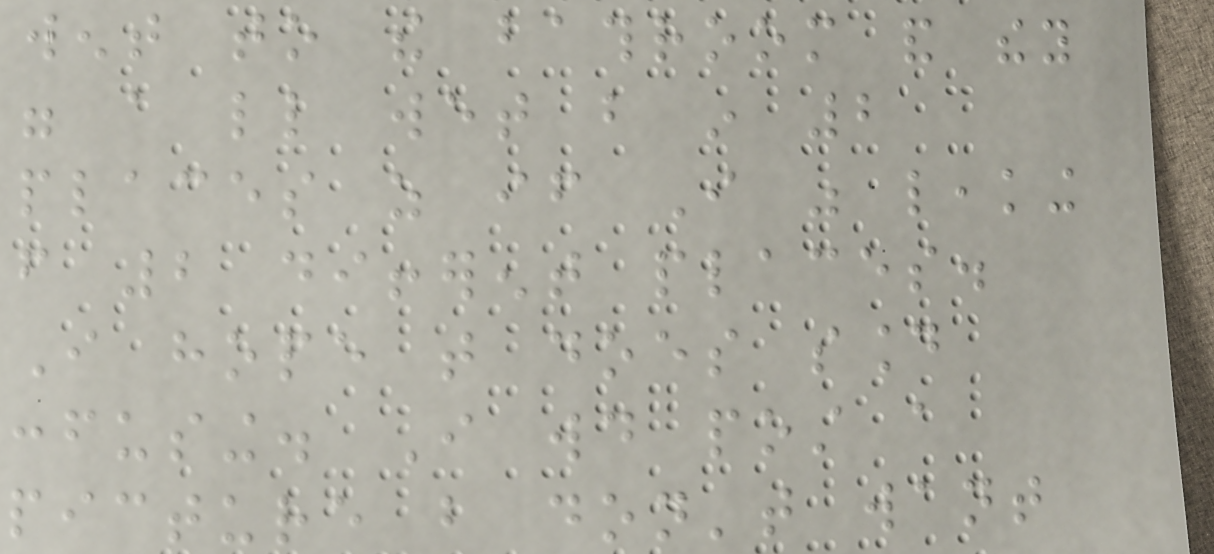went to the bathroom and they
were a little wet but in 2
places as if I was leaking
from 2 different places.
I hope that does sound
confusing. I would post a
picture but don't want
